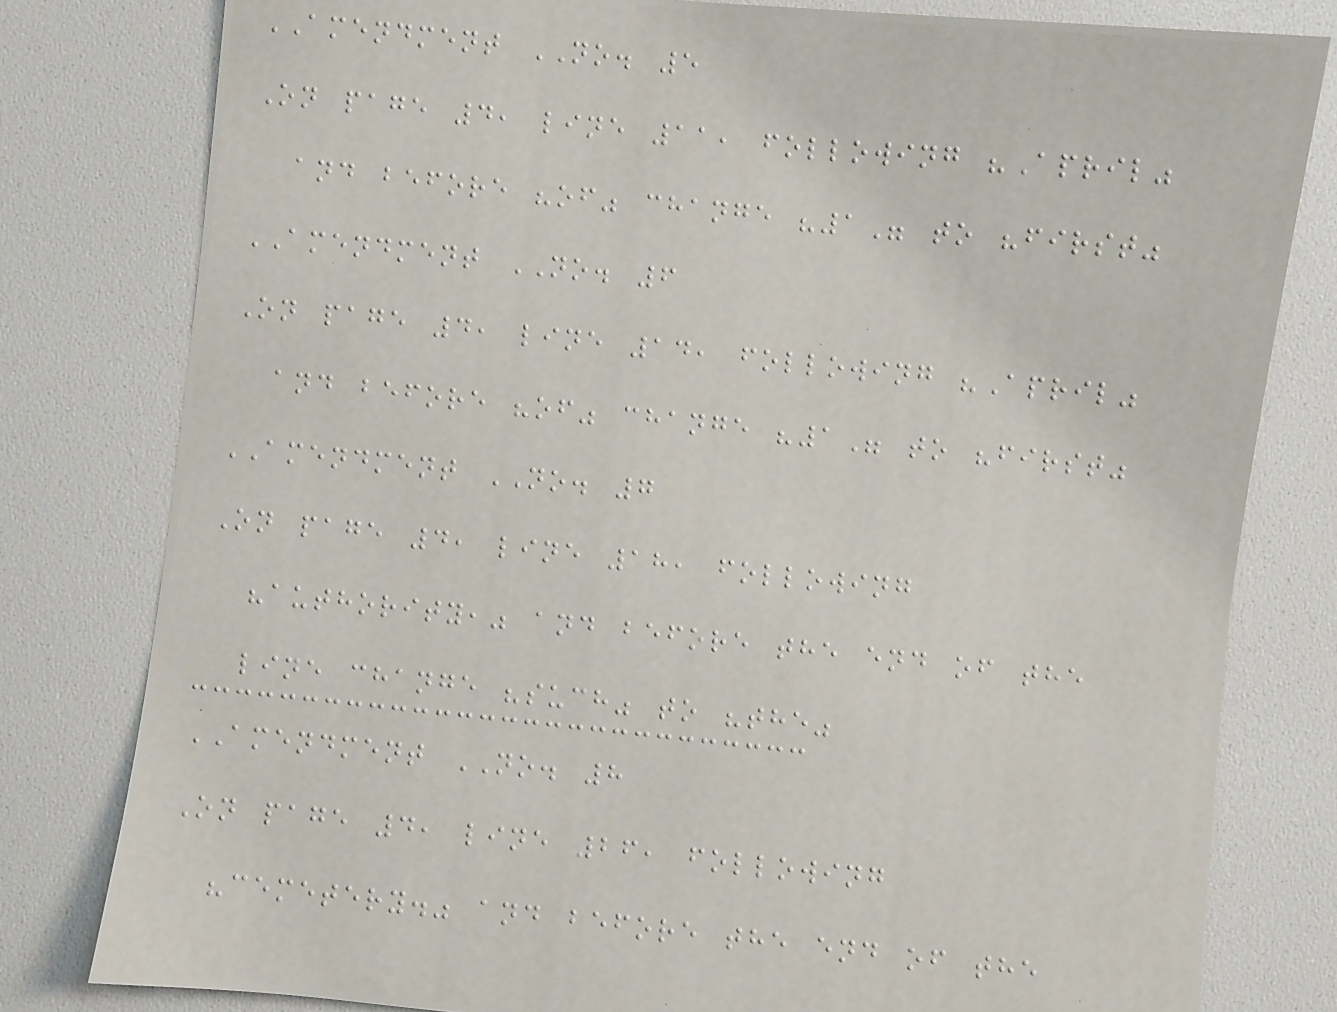AMENDMENT NO. 5
On page 4, line 11, following "April"
and before "of" change "1" to "first"
AMENDMENT NO. 6
On page 4, line 14, following "April"
and before "of" change "1" to "first"
AMENDMENT NO. 7
On page 4, line 18, following
"authority," and before the end of the
line change "such" to "the"
AMENDMENT NO. 8
On page 4, line 26, following
"cemetery." and before the end of the
